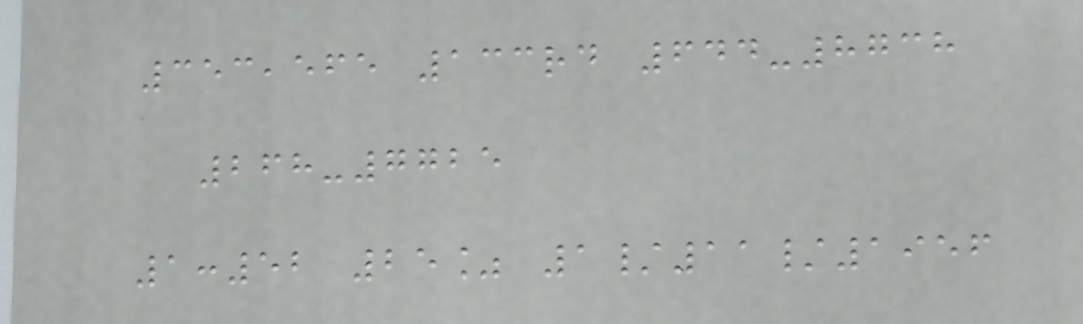353,565 133rd 644-8738
268-7725
1:52 25% 1/11/1956
